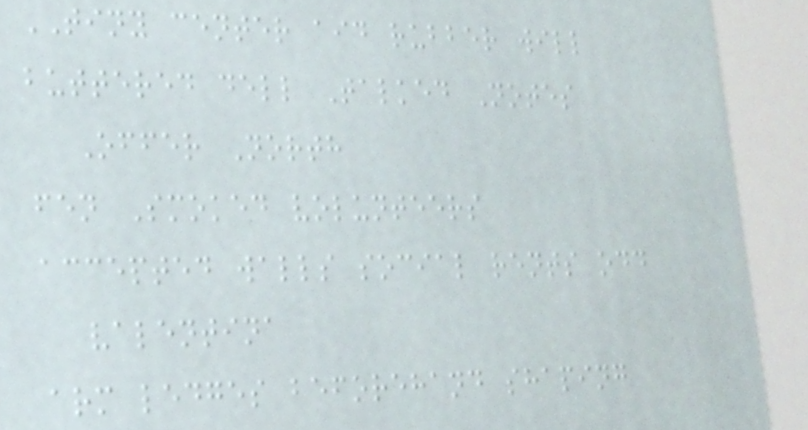TINY center aid rubber will
buttered dell Talked Notes
Offer North
fen Smoked volunteers
accepted walls social rents odd
valentina
arm ledges beforehand shaping
